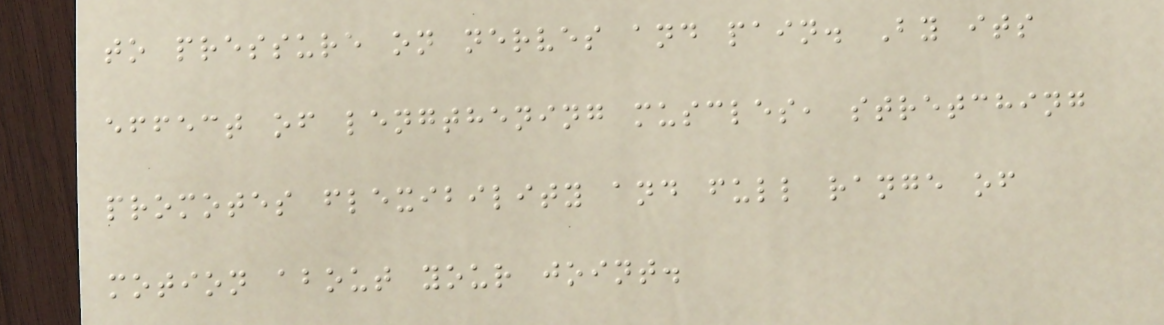to pressure on nerves and pain. By its
effect of lengthening muscles, stretching
promotes flexibility and full range of
motion about your joint.
